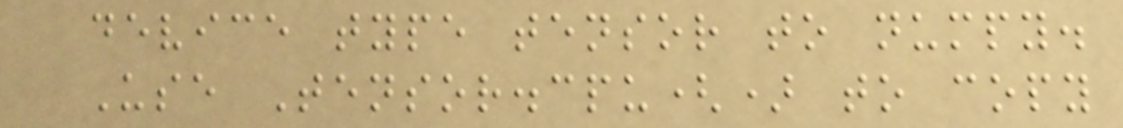device type tensor to numpy.
Use Tensor.cpu() to copy
